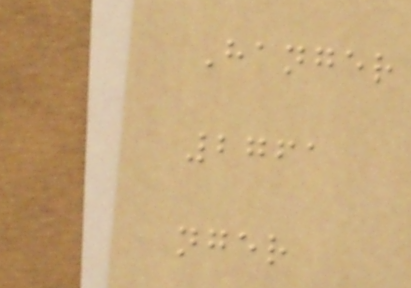Hanger
2761
nger
